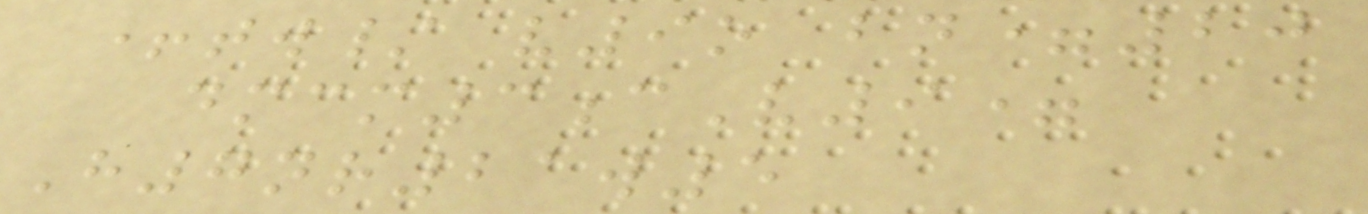+tw/ v9o bn=20
dmcm3cV9=
H7nr21w5
